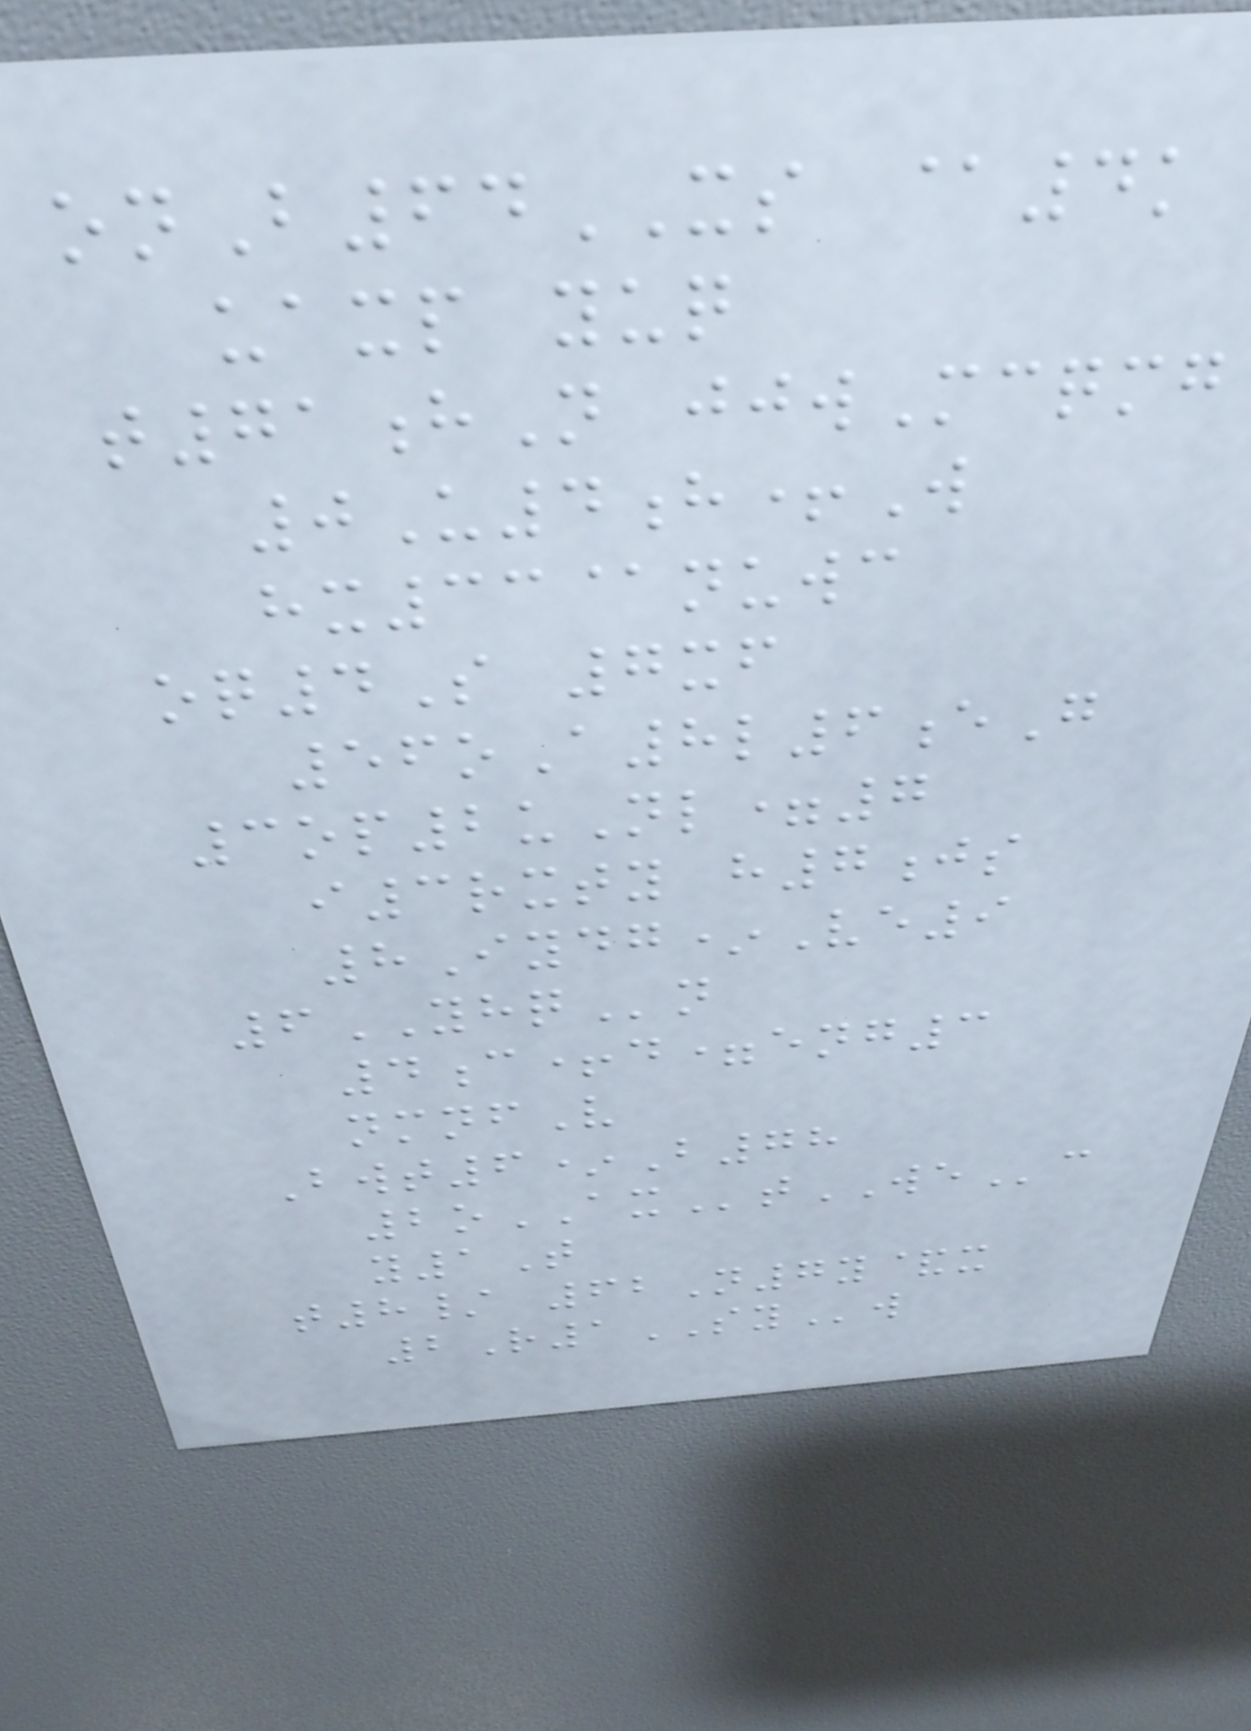onB64XS @4k
uaxp yuq
t71hN jjwMcqmg
0U4h+W
hx33@nuwc
oq4S 7xf
56oA8l6eG
3op2uNl=7
i3rxty h7js
8Iydg*Ve9
6YHQn
4c+d=eng3
nmnfV
Bwt6*B78
2oAXtWEc
y1T
t8/ 62N7y&x
2R1SYw
